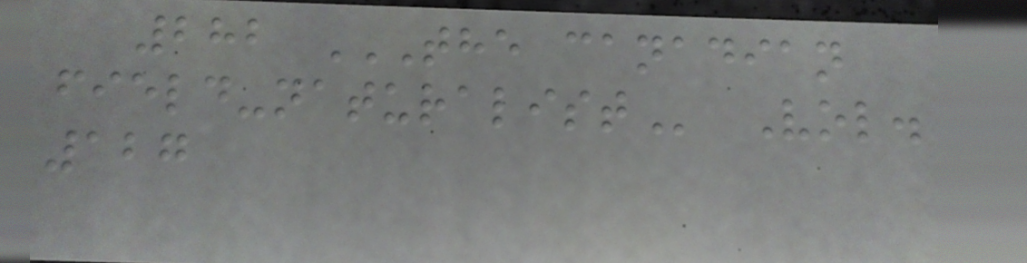282 THE CANADIAN
FIELD-NATURALIST Vol.
127
